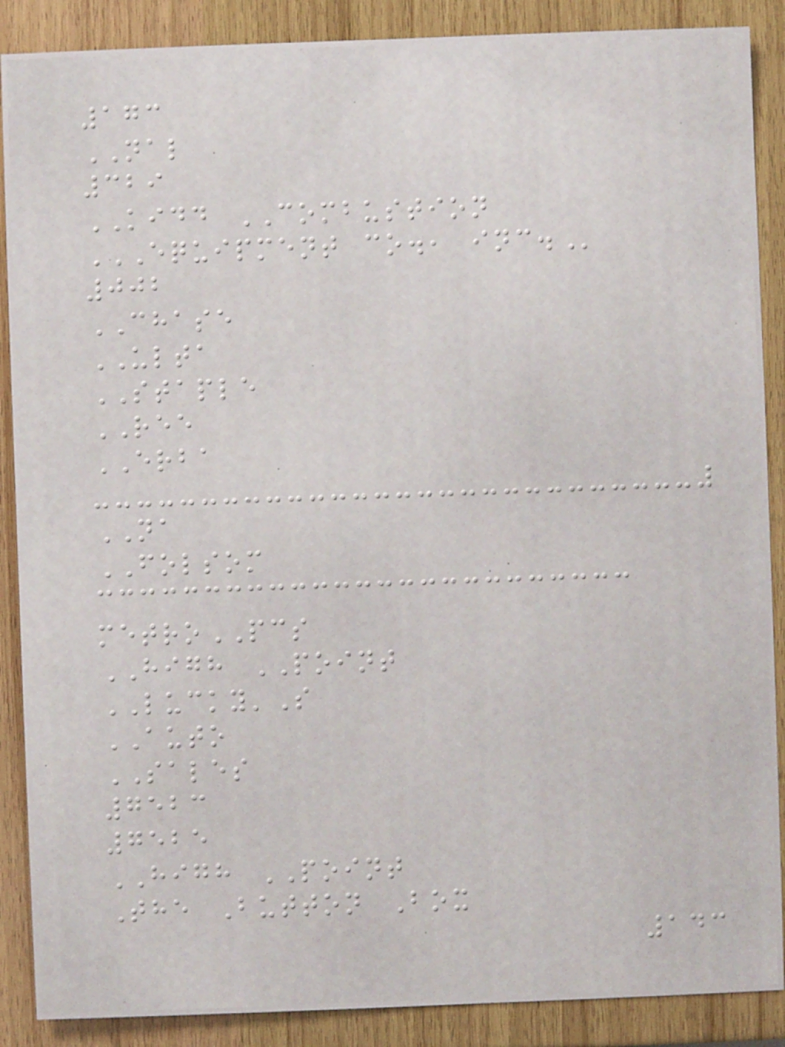173
NAL
329
KIDD COMBUSTION
EQUIPMENT CO., INC.
002
CHASE
ULTA
STAPLE
REE
ERBA
NA
FOLSOM
metroPCS
HIGH POINT
LUCKY'S
AUTO
SALES
7523
7525
HIGH POINT
The Button Box
143
